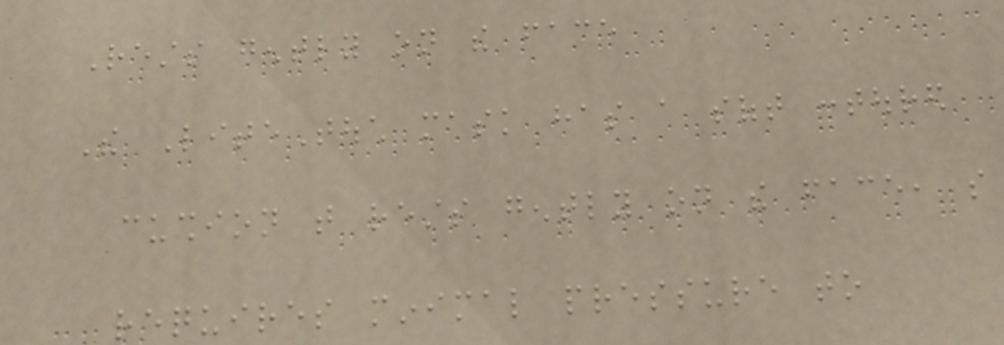Rests gently on the face
The LiteTouch mask has a soft contoured
cushion that rests gently on the face, so
requires minimal pressure to
